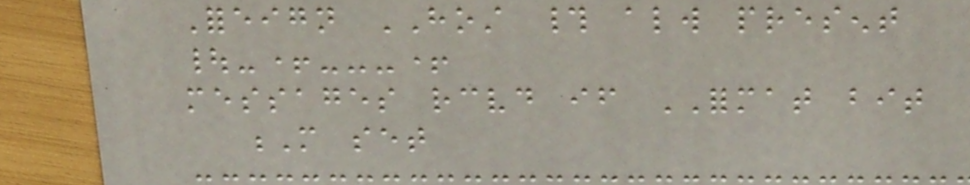Foreign HOST # always present
|-+---+
messages received if FORMAT bit
M set
